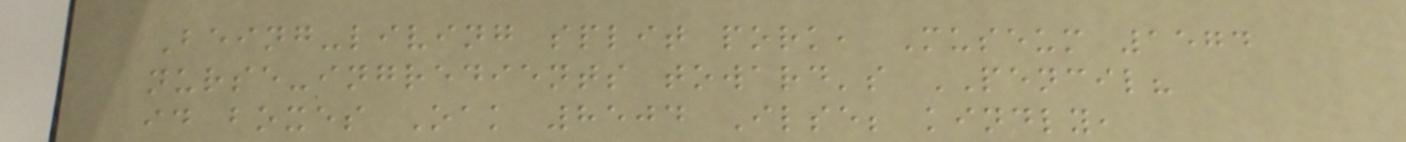Being-living split pork, Museum 1574
nurse-ingredients toward's PENCIL?
id boxes Oak 8504 Ilse; kindly,
